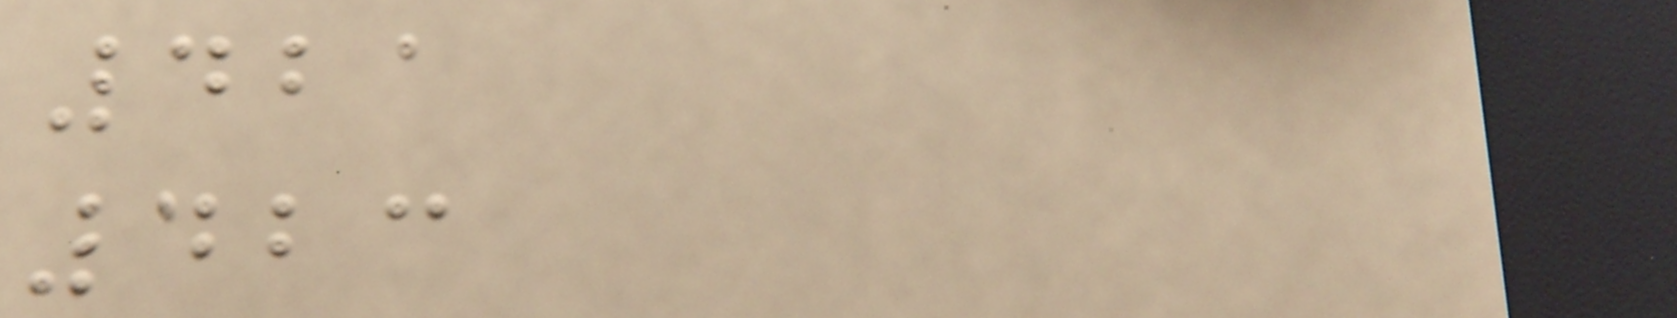421
423
